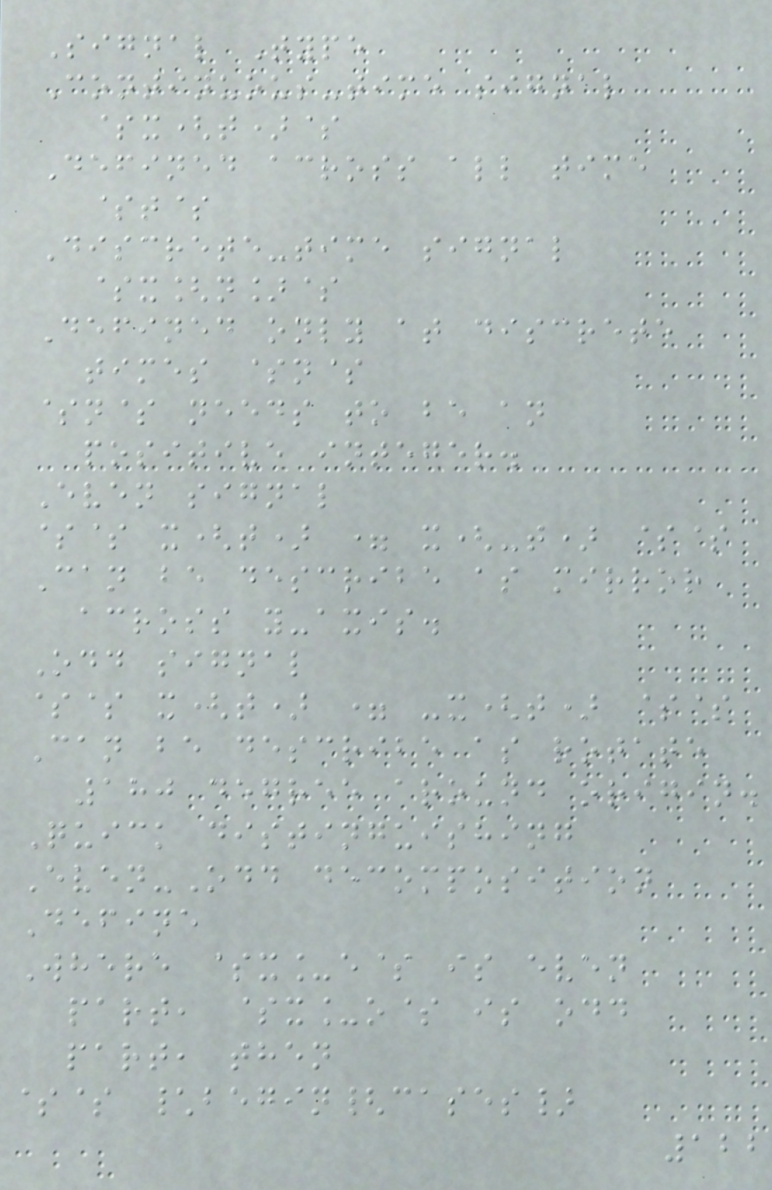Signal Type
Continuous-time signal
$x(t)$
Defined across all time
$t$
Discrete-time signal
$x[n]$
Defined only at discrete
times $n$
$n$ needs to be an
positive integer.
Even signal
$$ x(t) = x(-t) $$
Can be describe as mirror
across y-axis.
Odd signal
$$ x(t) = -x(t) $$
Can be describe as rotate
180 degree around origin.
Quick distinguishing
Even-Odd decomposition
Define
Where $x_e$ is even
part, $x_o$ is odd
part, then
$$ \begin{cases}
122
